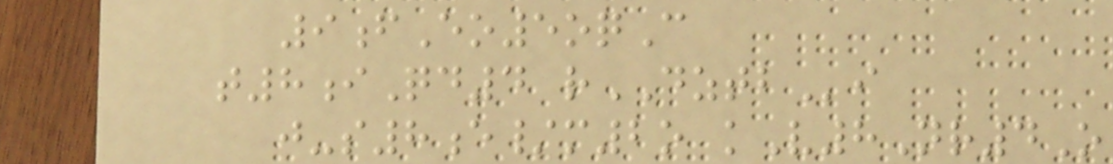9fEo5oqC
t8iQd4 rDZTBi
j-s8e/m2o kV8Nr4O
